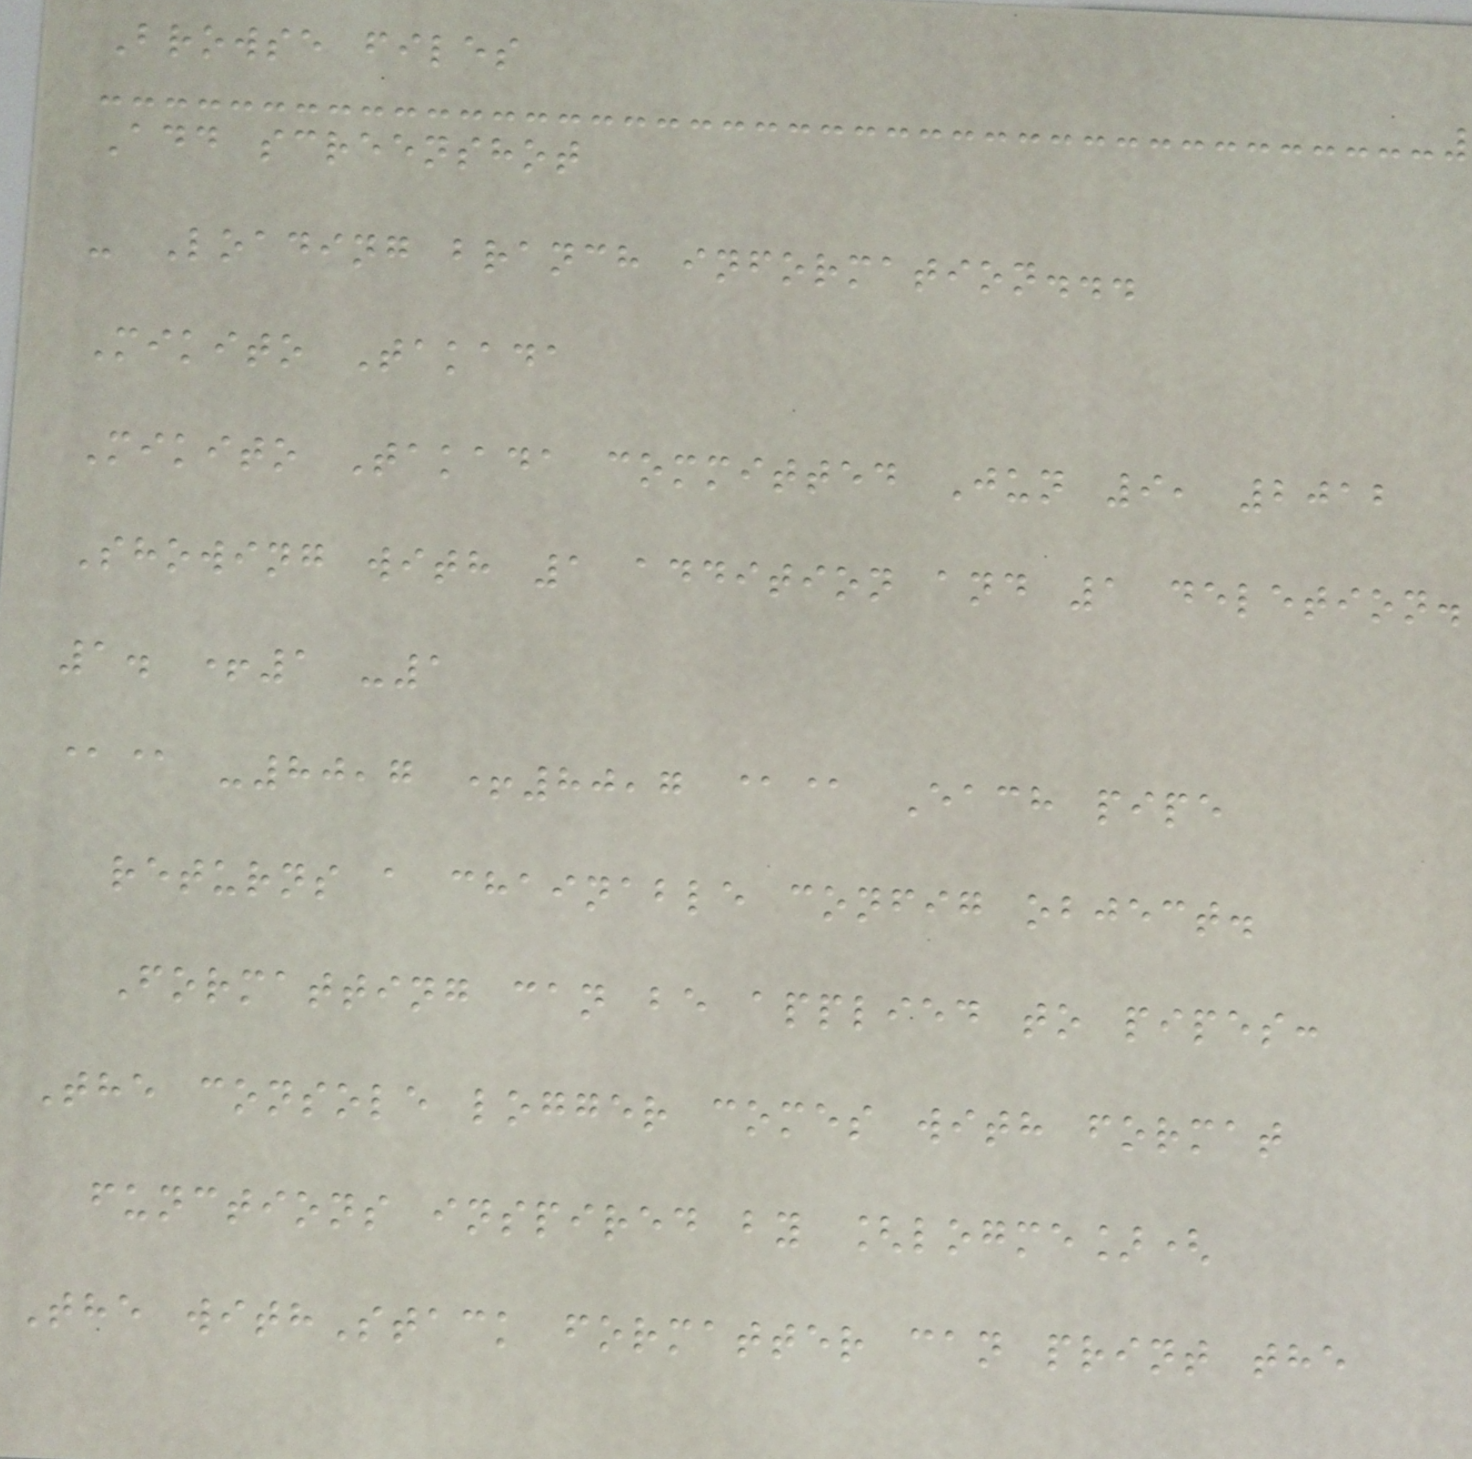Browse files
Add screenshot
- Loading branch information...
Mikito Takada
Mikito Takada committed Jun 9, 2012
Showing with 1 addition and 1 deletion.
1. +1 -1
@@ -80,7 +80,7 @@ Each pipe
returns a chainable config object.
Formatting can be applied to pipes:
The console logger comes with format
functions inspired by [logme](
The withStack formatter can print the
